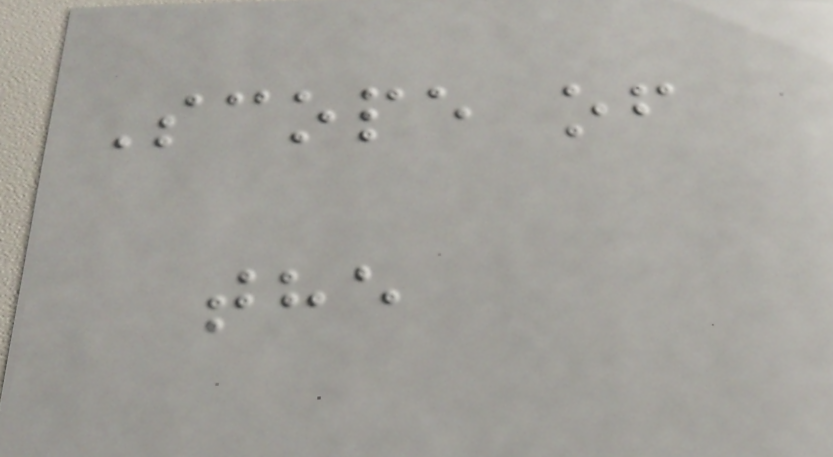Scope of
the
